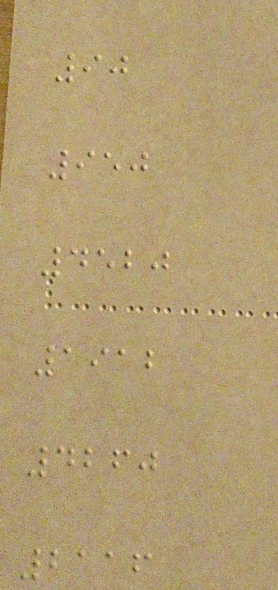90
950
4520
1912
4260
2116
